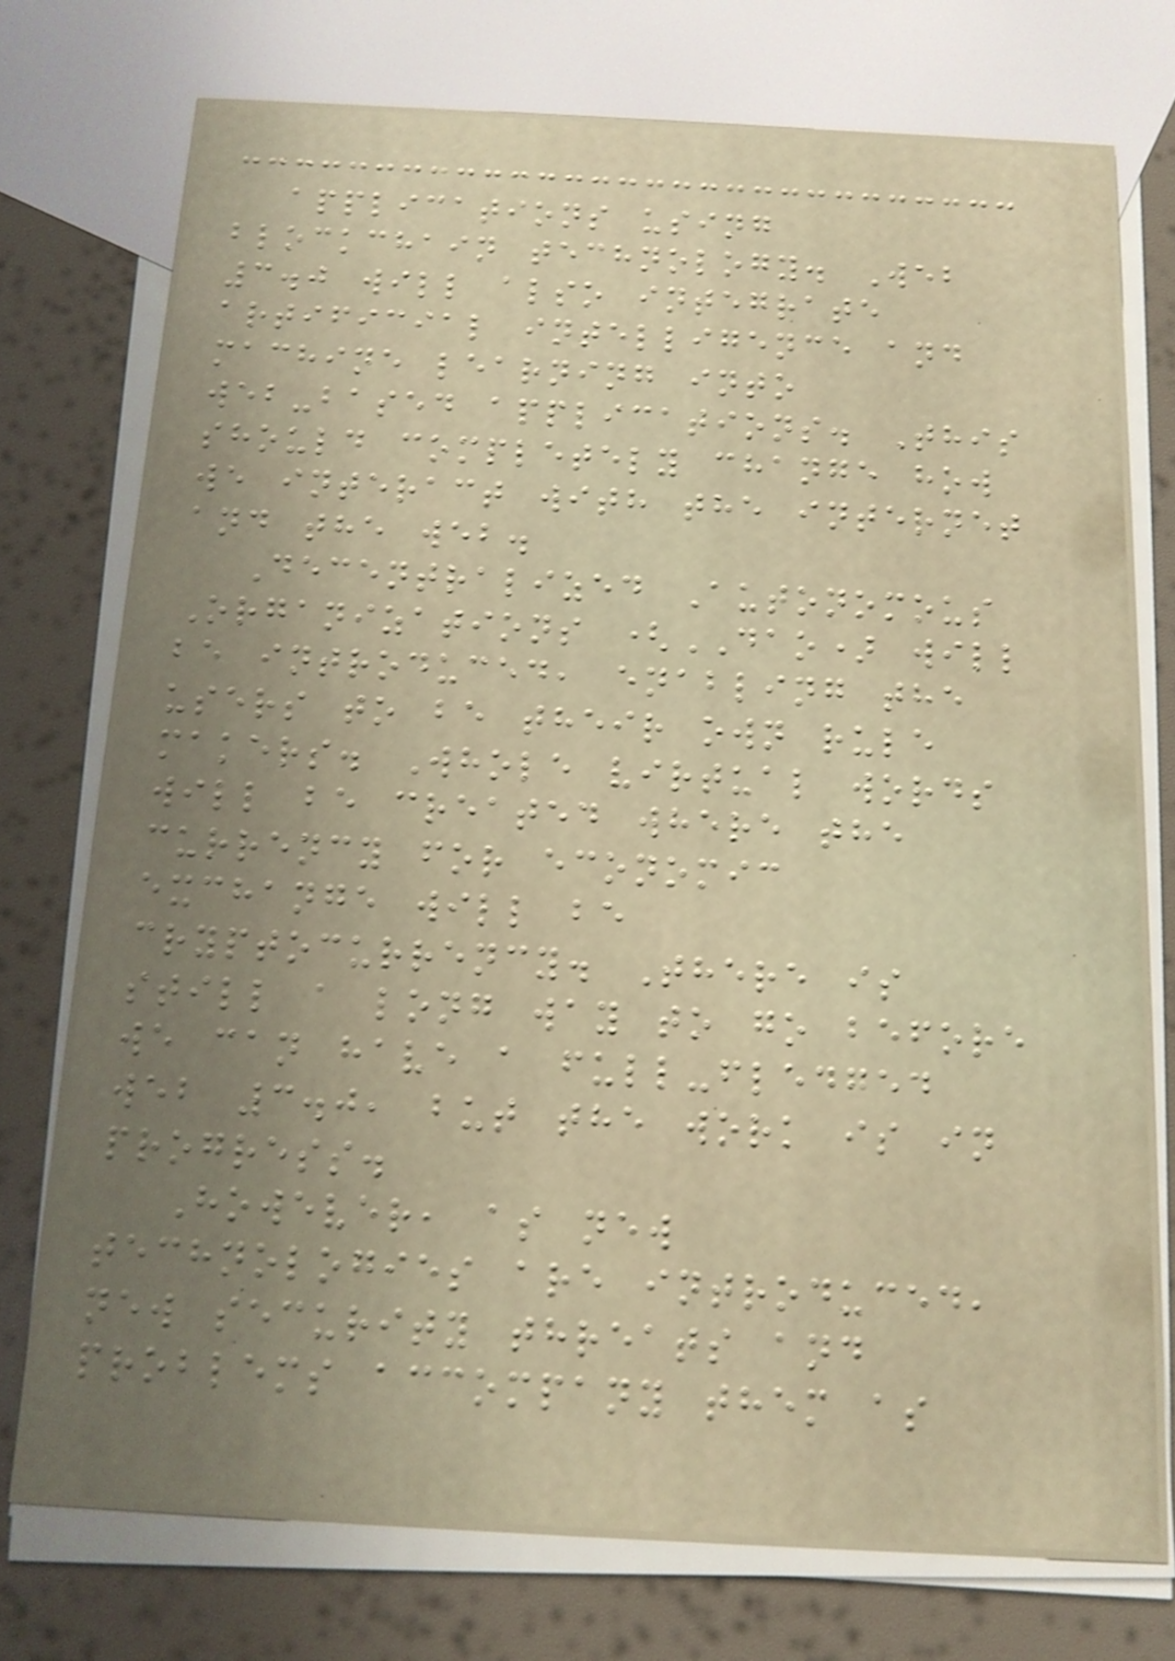applications using
blockchain technology. Web
3.0 will also integrate
artificial intelligence and
machine learning into
web-based applications. This
should completely change how
we interact with the internet
and the web.
Decentralized Autonomous
Organizations (DAO) will
be introduced, enabling the
users to be their own rule
makers. Whole virtual words
will be created where the
currency for economic
exchange will be
cryptocurrency. There is
still a long way to go before
we can have a full-fledged
web 3.0, but the work is in
progress.
However, as new
technologies are introduced,
new security threats and
problems accompany them as
